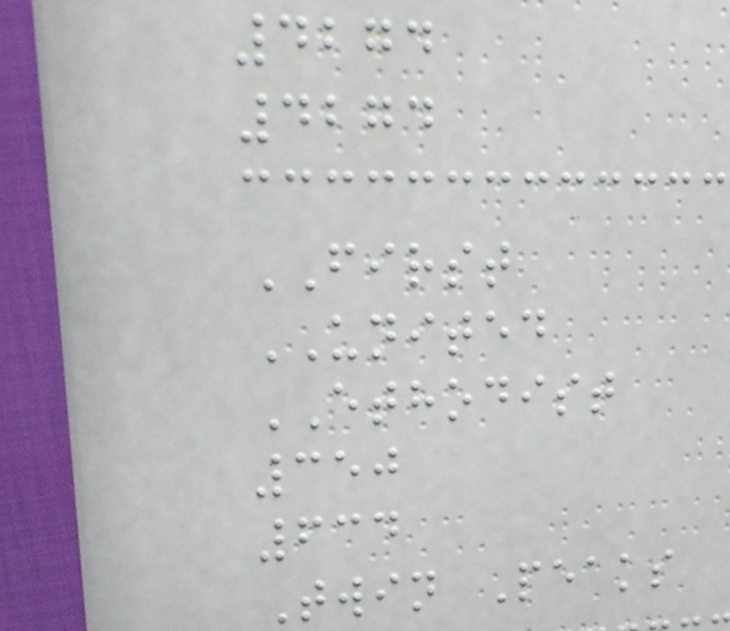4274
4274
FIRST
UNITED
ETHODIST
350
634
Twin Peaks
